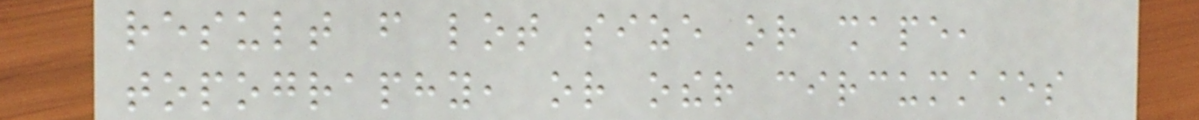result from lot size or shape,
topography, or other circumstances
